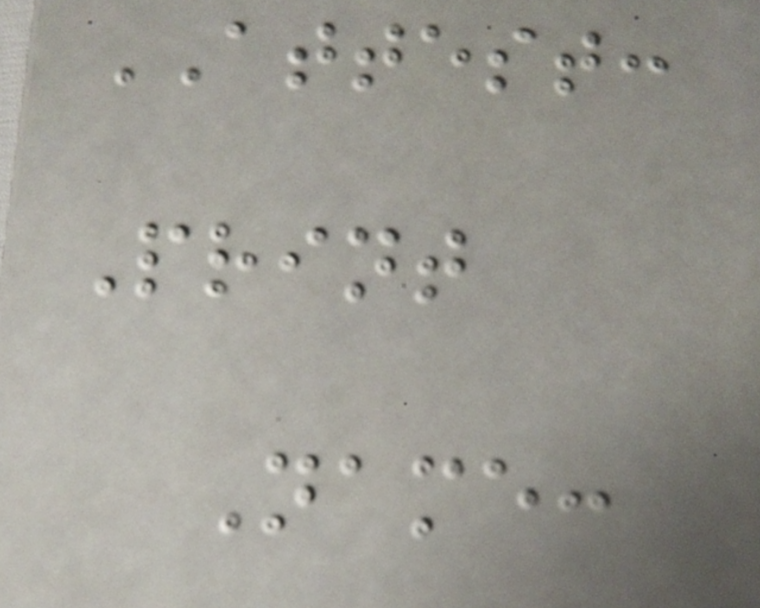ATTEST:
Print
Name:
